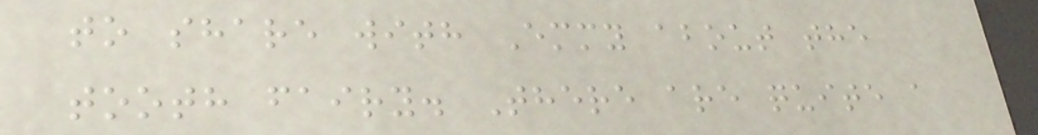to share with Emmy about the
tooth fairy. There are quite a
